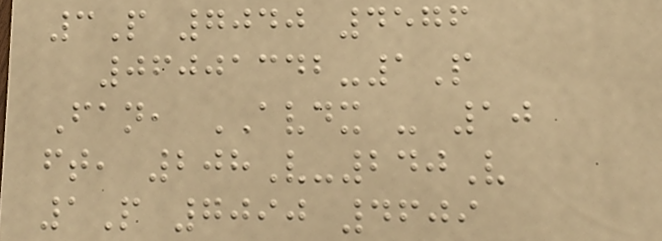3P 7040 4576
06001342-1P
Fan, AVDX - 10
ft, 208V-240V
1P 7090 4609
